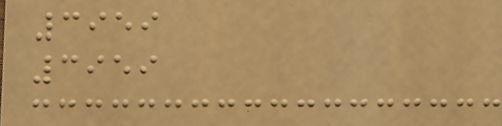3959
3959
